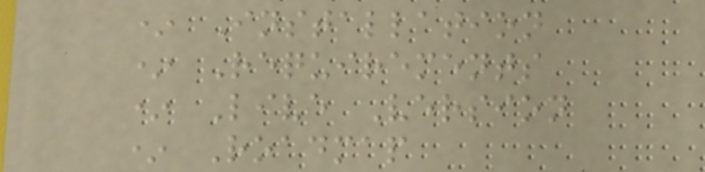* Installation
* Requirements
* Live Version
* Roadmap
